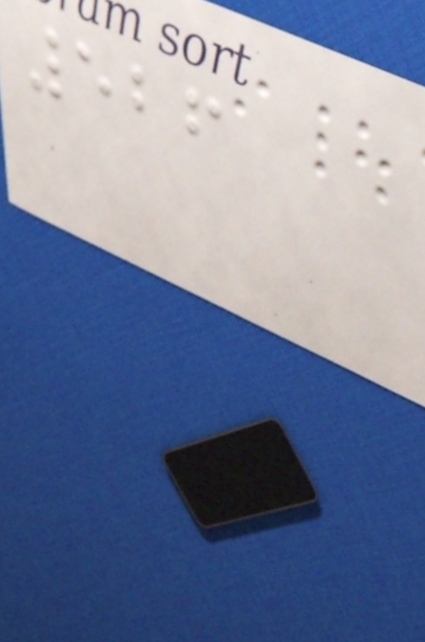526
